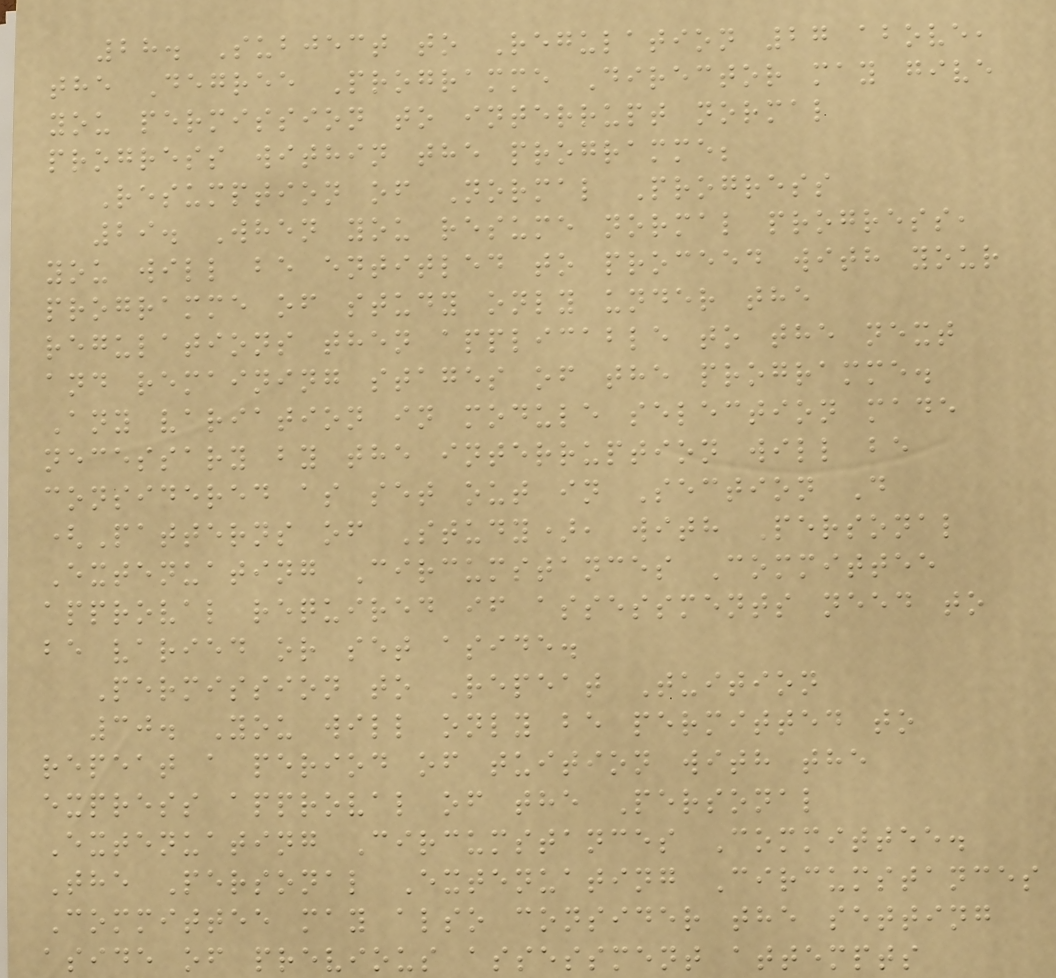28. Subject to Regulation 27 above,
the Degree Programme Director may give
you permission to interrupt normal
progress within the programme;
Resumption of Normal Progress
29. When you resume normal progress,
you will be entitled to proceed with your
programme of study only under the
regulations then applicable to the next
and remaining stages of the programme.
Any variation in module selection made
necessary by the interruption will be
considered as set out in Section D
(Patterns of Study), with Personal
Extenuating Circumstances Committee
approval required if assessments need to
be varied or set aside.
Permission to Repeat Tuition
30. You will only be permitted to
repeat a period of tuition with the
express approval of the Personal
Extenuating Circumstances Committee.
The Personal Extenuating Circumstances
Committee may also consider the setting
aside of previous assessment attempts
